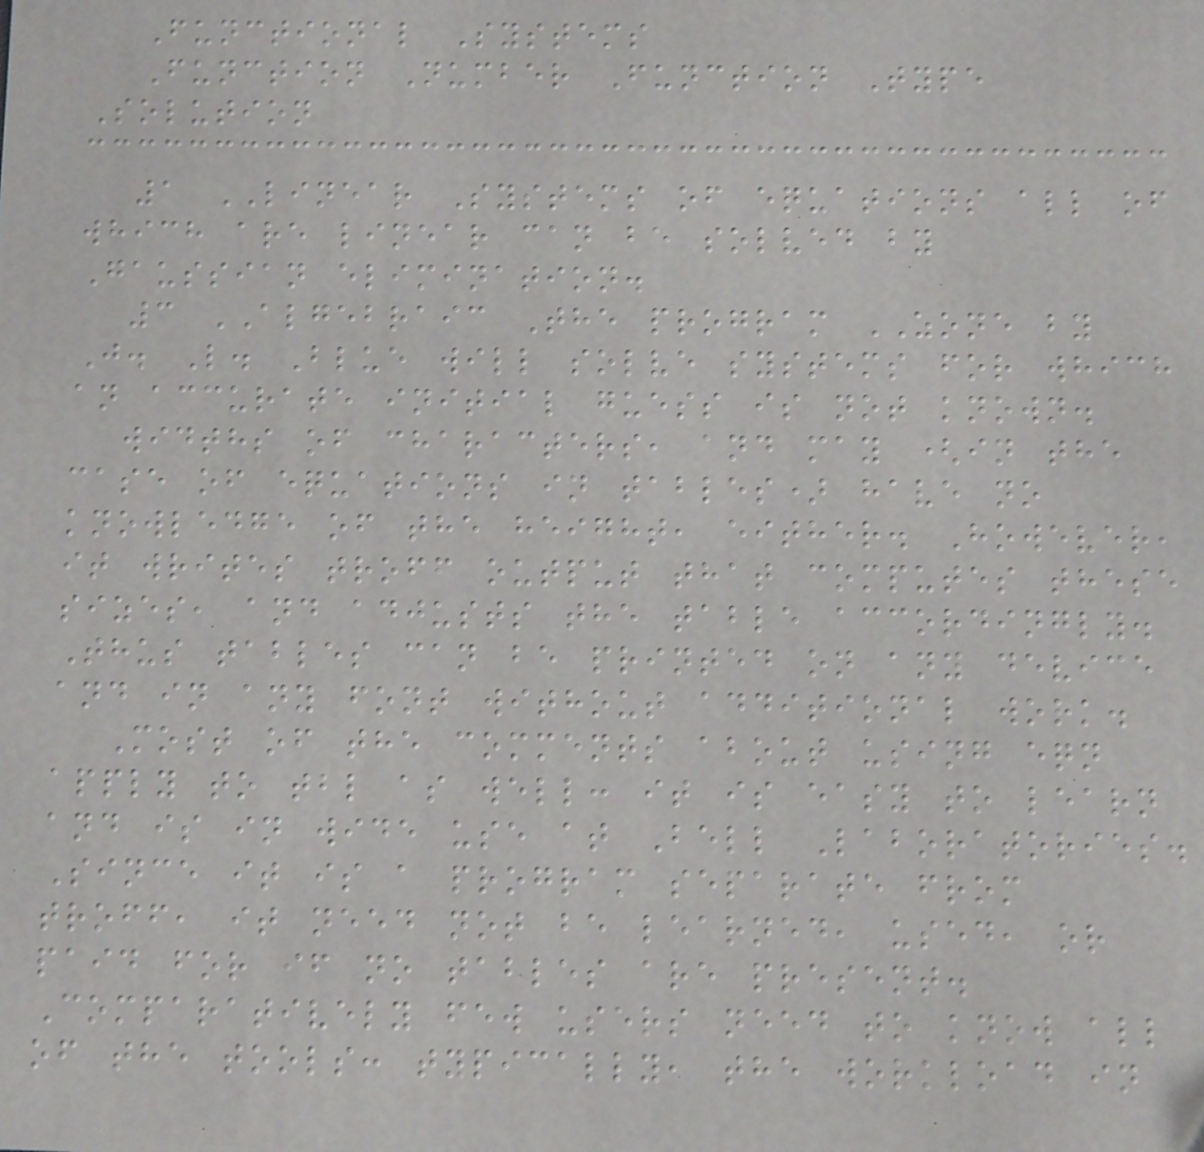Functional Systems
Function Number Function Type
Solution
1 LINEAR Systems of equations all of
which are linear can be solved by
Gaussian elimination.
3 ALGEBRAIC The program ZONE by
J. L. Blue will solve systems for which
an accurate initial guess is not known.
widths of characters, and may (in the
case of equations in tables) have no
knowledge of the height, either. However,
it writes troff output that computes these
sizes, and adjusts the table accordingly.
Thus tables can be printed on any device
and in any font without additional work.
Most of the comments about using eqn
apply to tbl as well: it is easy to learn
and is in wide use at Bell Laboratories.
Since it is a program separate from
troff, it need not be learned, used, or
paid for if no tables are present.
Comparatively few users need to know all
of the tools: typically, the workload in
